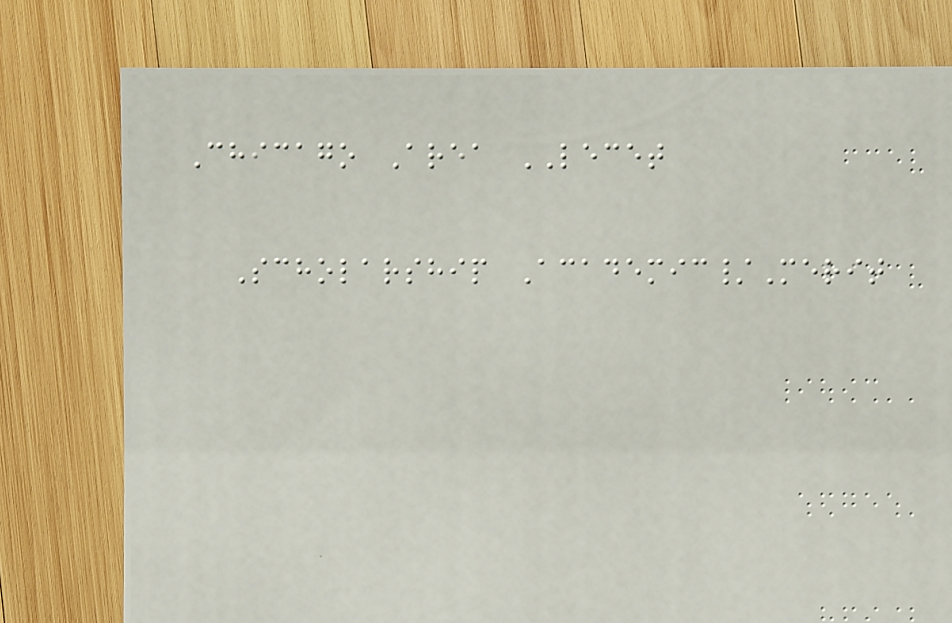Chicago Area LECET
Scholarship Academic/Merit
